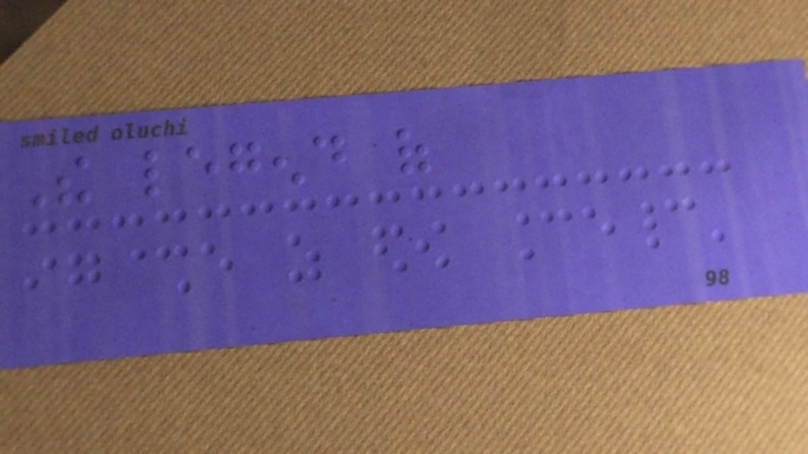The legend of
